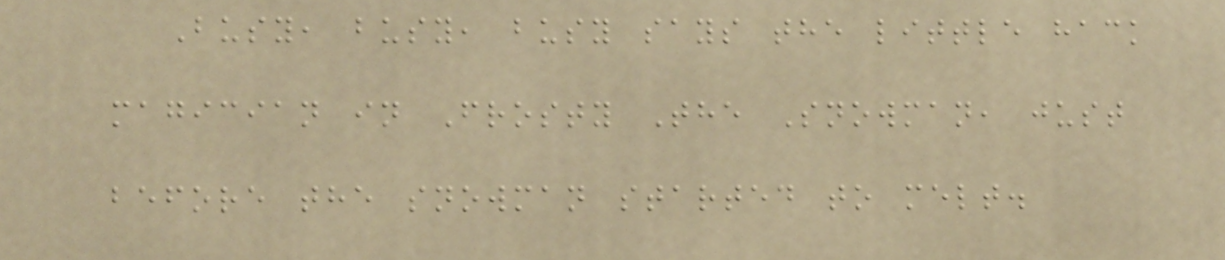Busy, busy, busy says the little hack
magician in Frosty The Snowman, just
before the snowman started to melt.
